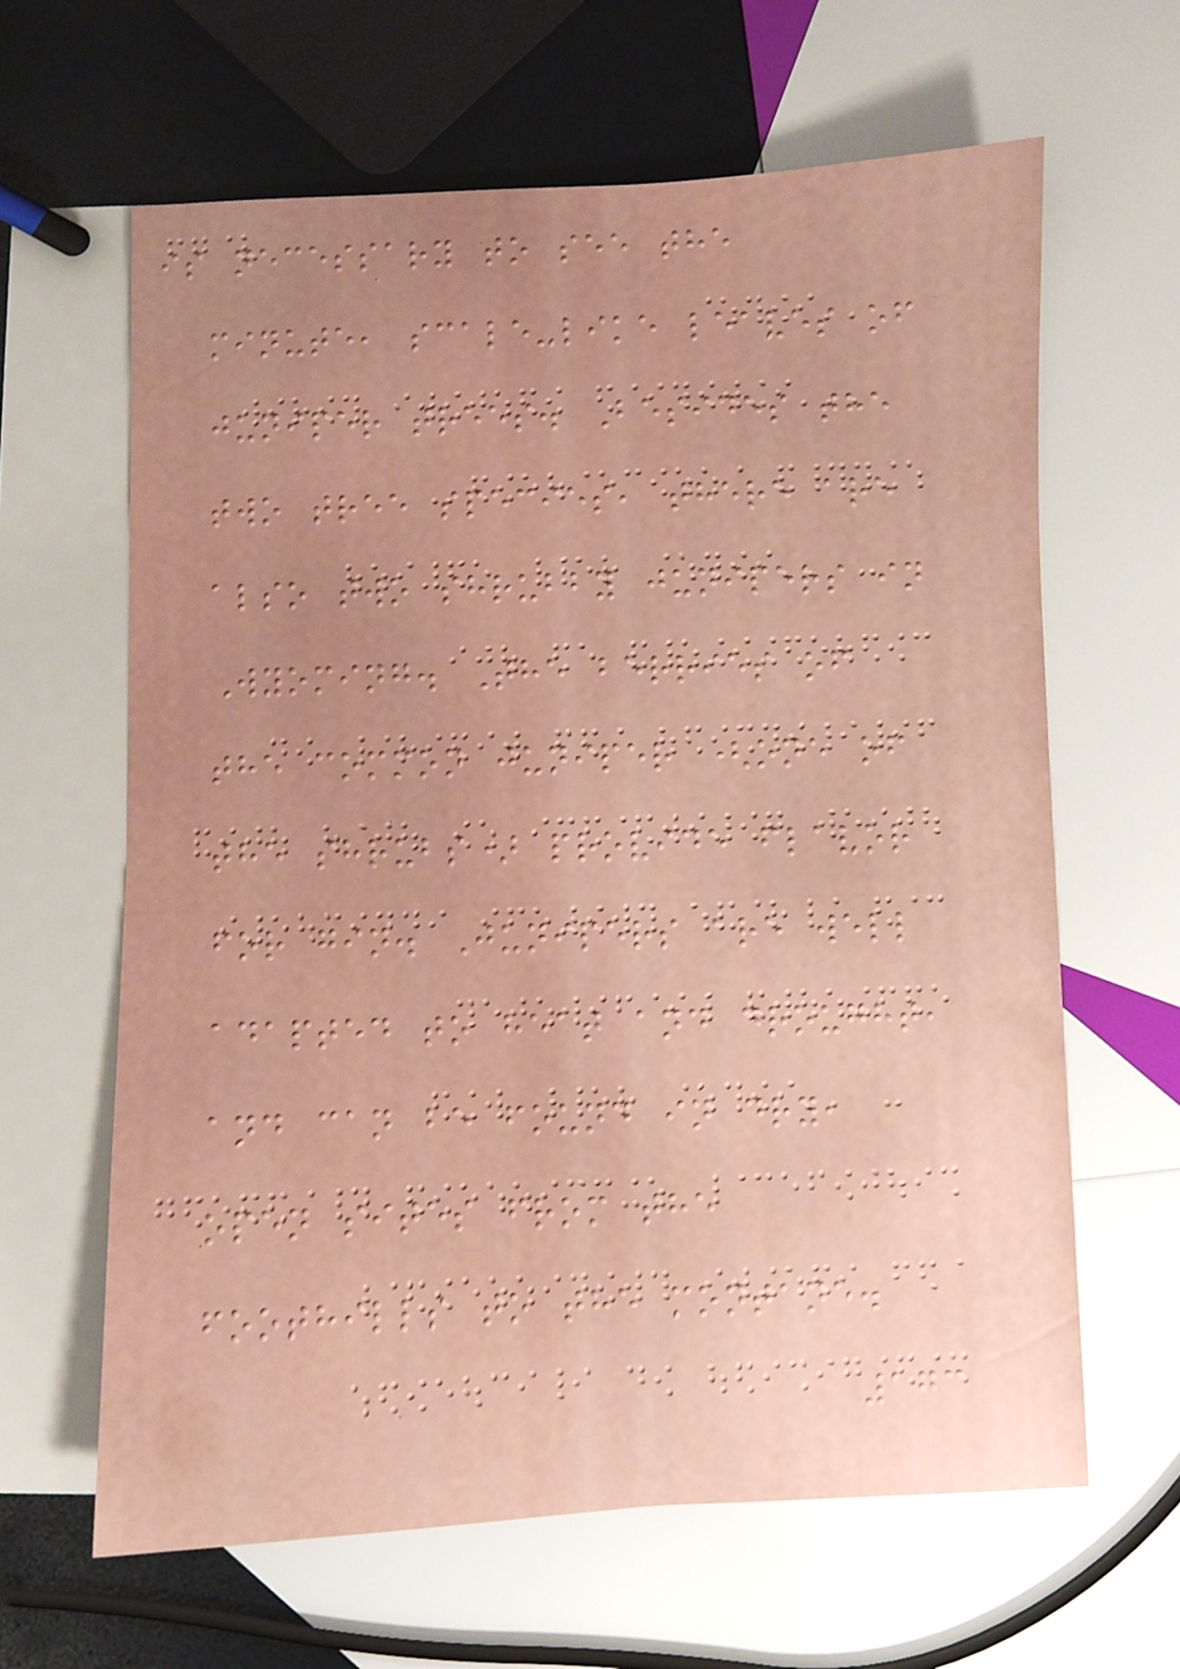is necessary to see the
minute, scale-like leaves of
juniper trees. Besides the
two tree species, there are
also two shrubby junipers in
Wyoming. The berries of
the common juniper (one of
the shrubs) provide flavor
for gin. Junipers are well
adapted to heat and drought,
and can be found in dry,
open sites from the
foothills to the montane.
173
